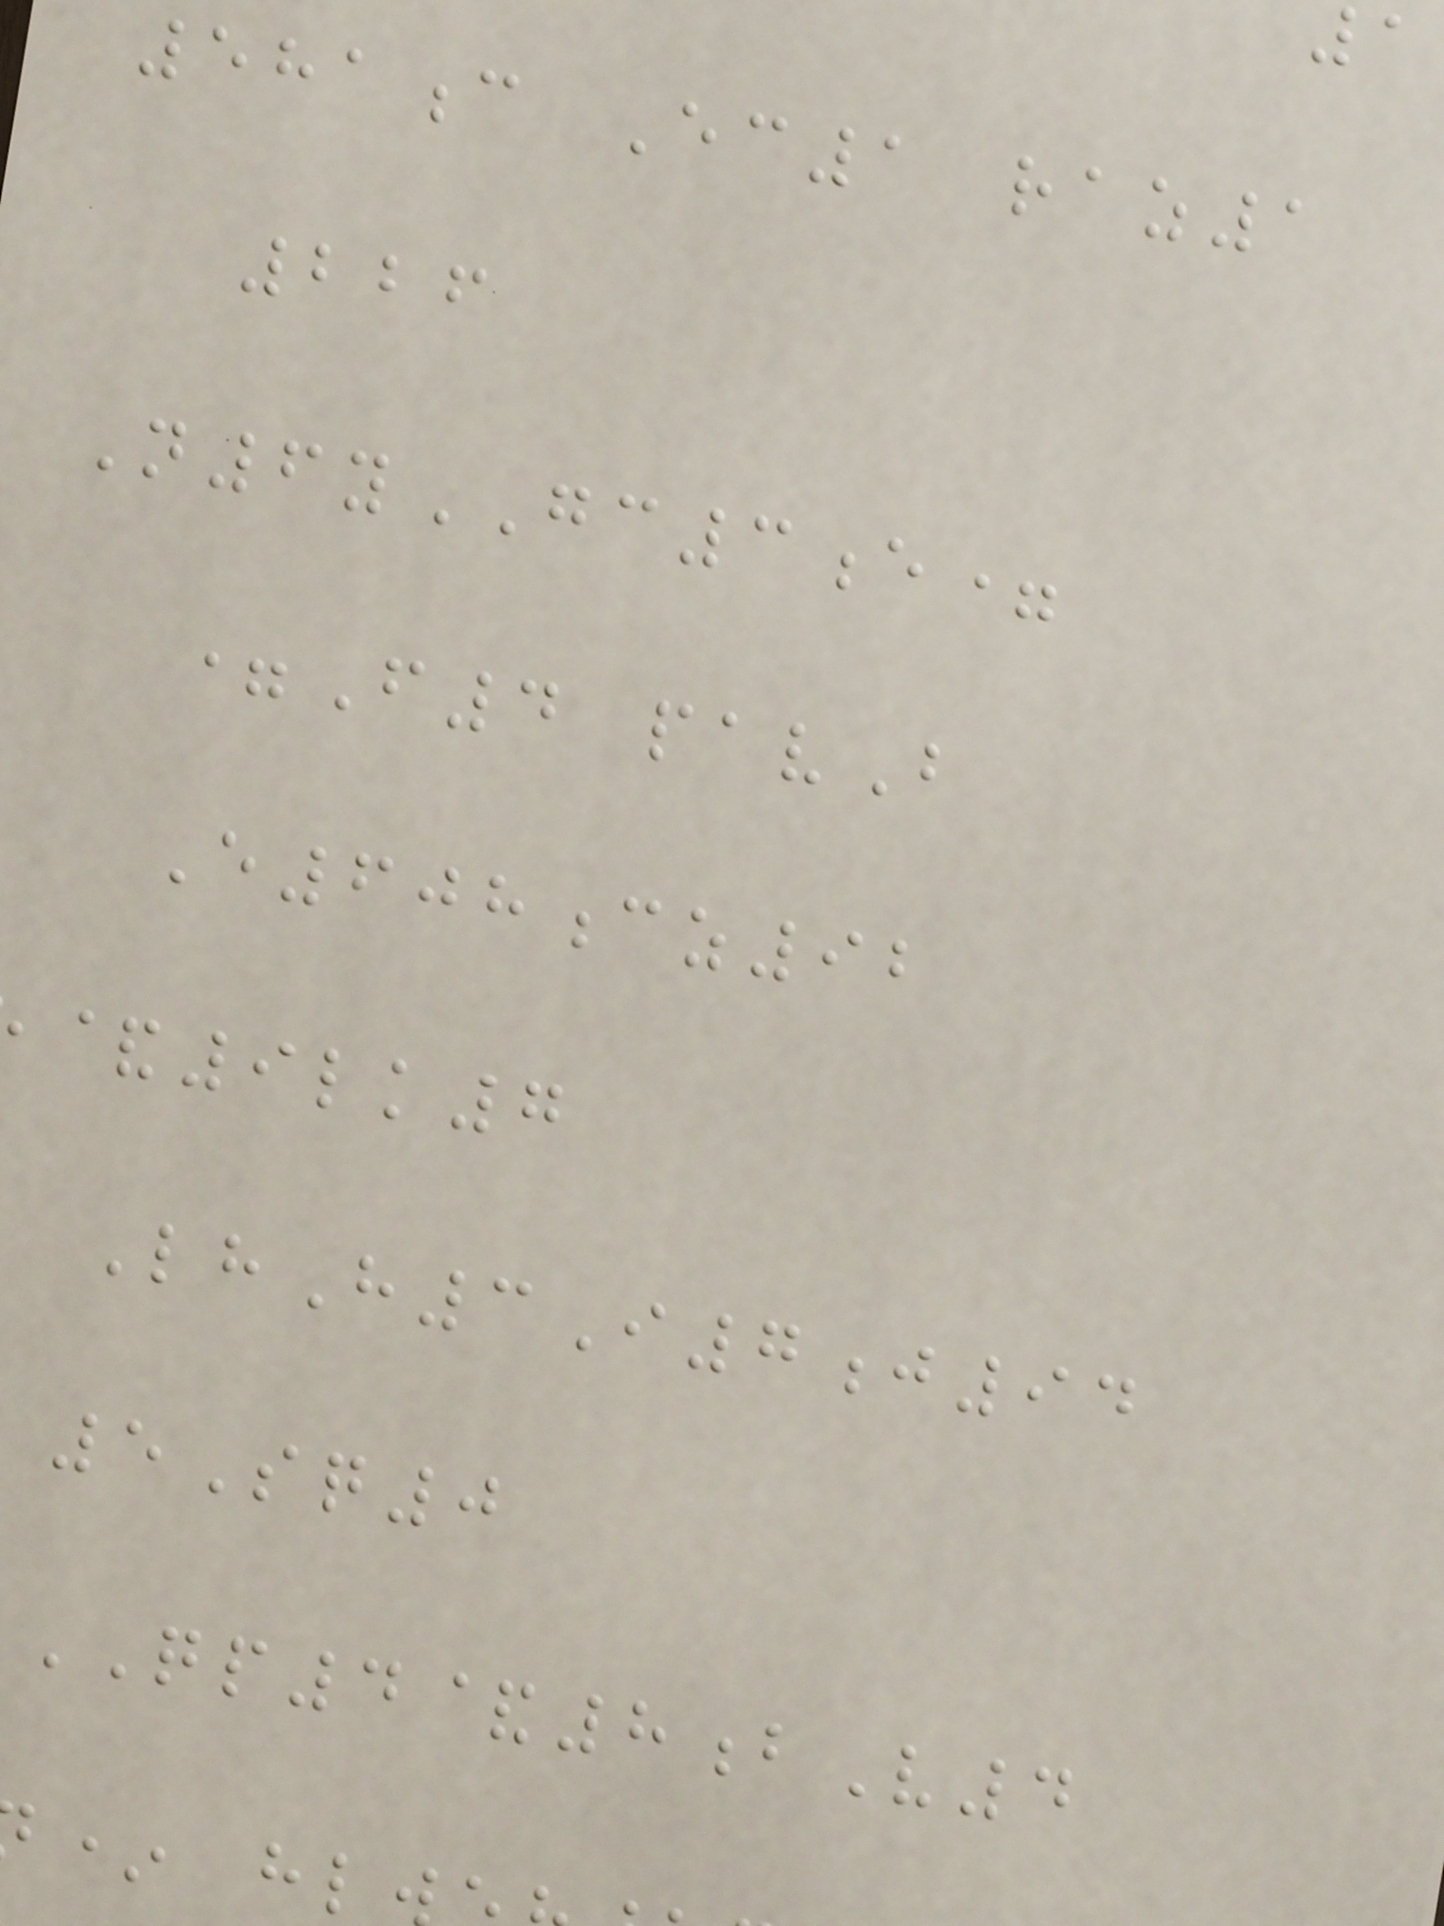581c Ec1 raz1
226
N6yGC3e=
=F4 pavB
E608cz92
&9lk7
LhH3I7j94
5Sq0
QP4&8bV4
* hl
